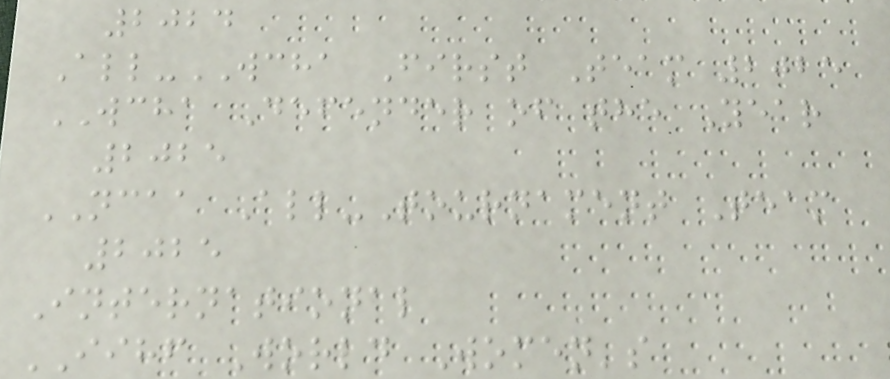2024
All-WCHA First Team 2025
WCHA Defender of the Year
2025
NCAA All-Tournament Team
2025
International
IIHF World Women's
